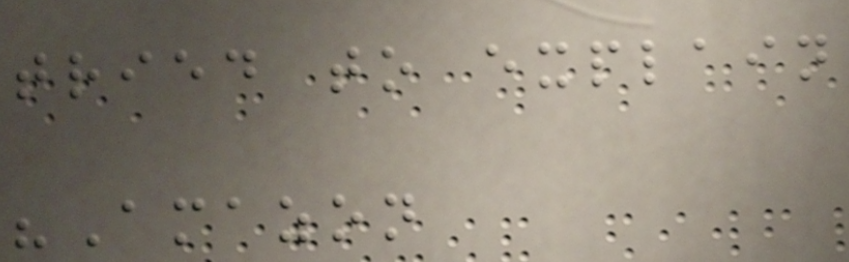tried to explain
"Amazon
